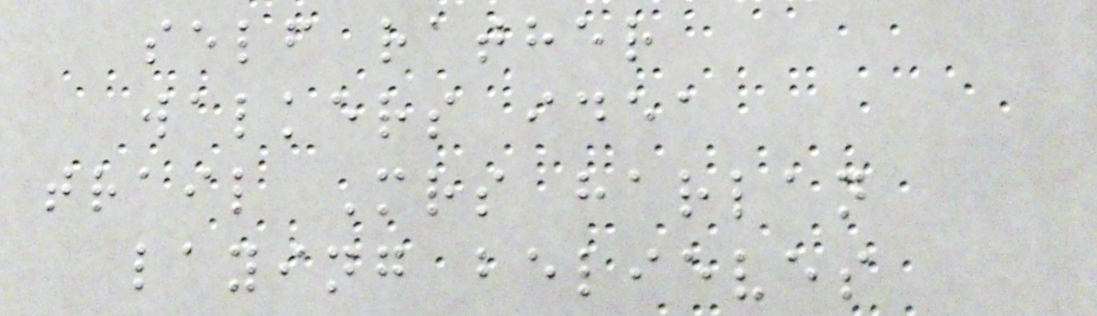self rather
walkers idea
trail Mrs harlan
laying believes
